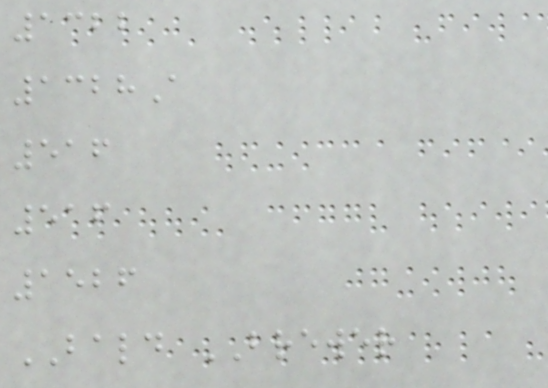1322
1328A
516
516
1526
BALD BREWER
